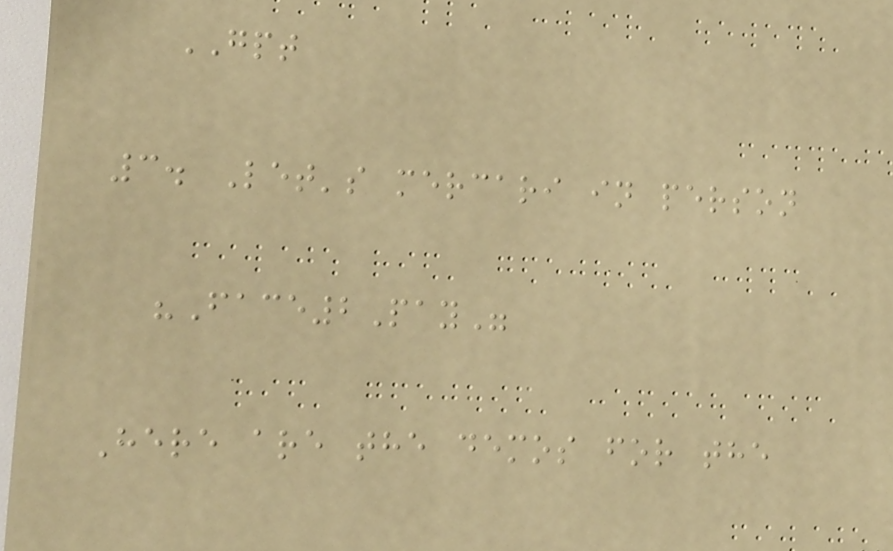GPT
3. Let's mercari in person
"Face2Pay"
Here are the demos for the
